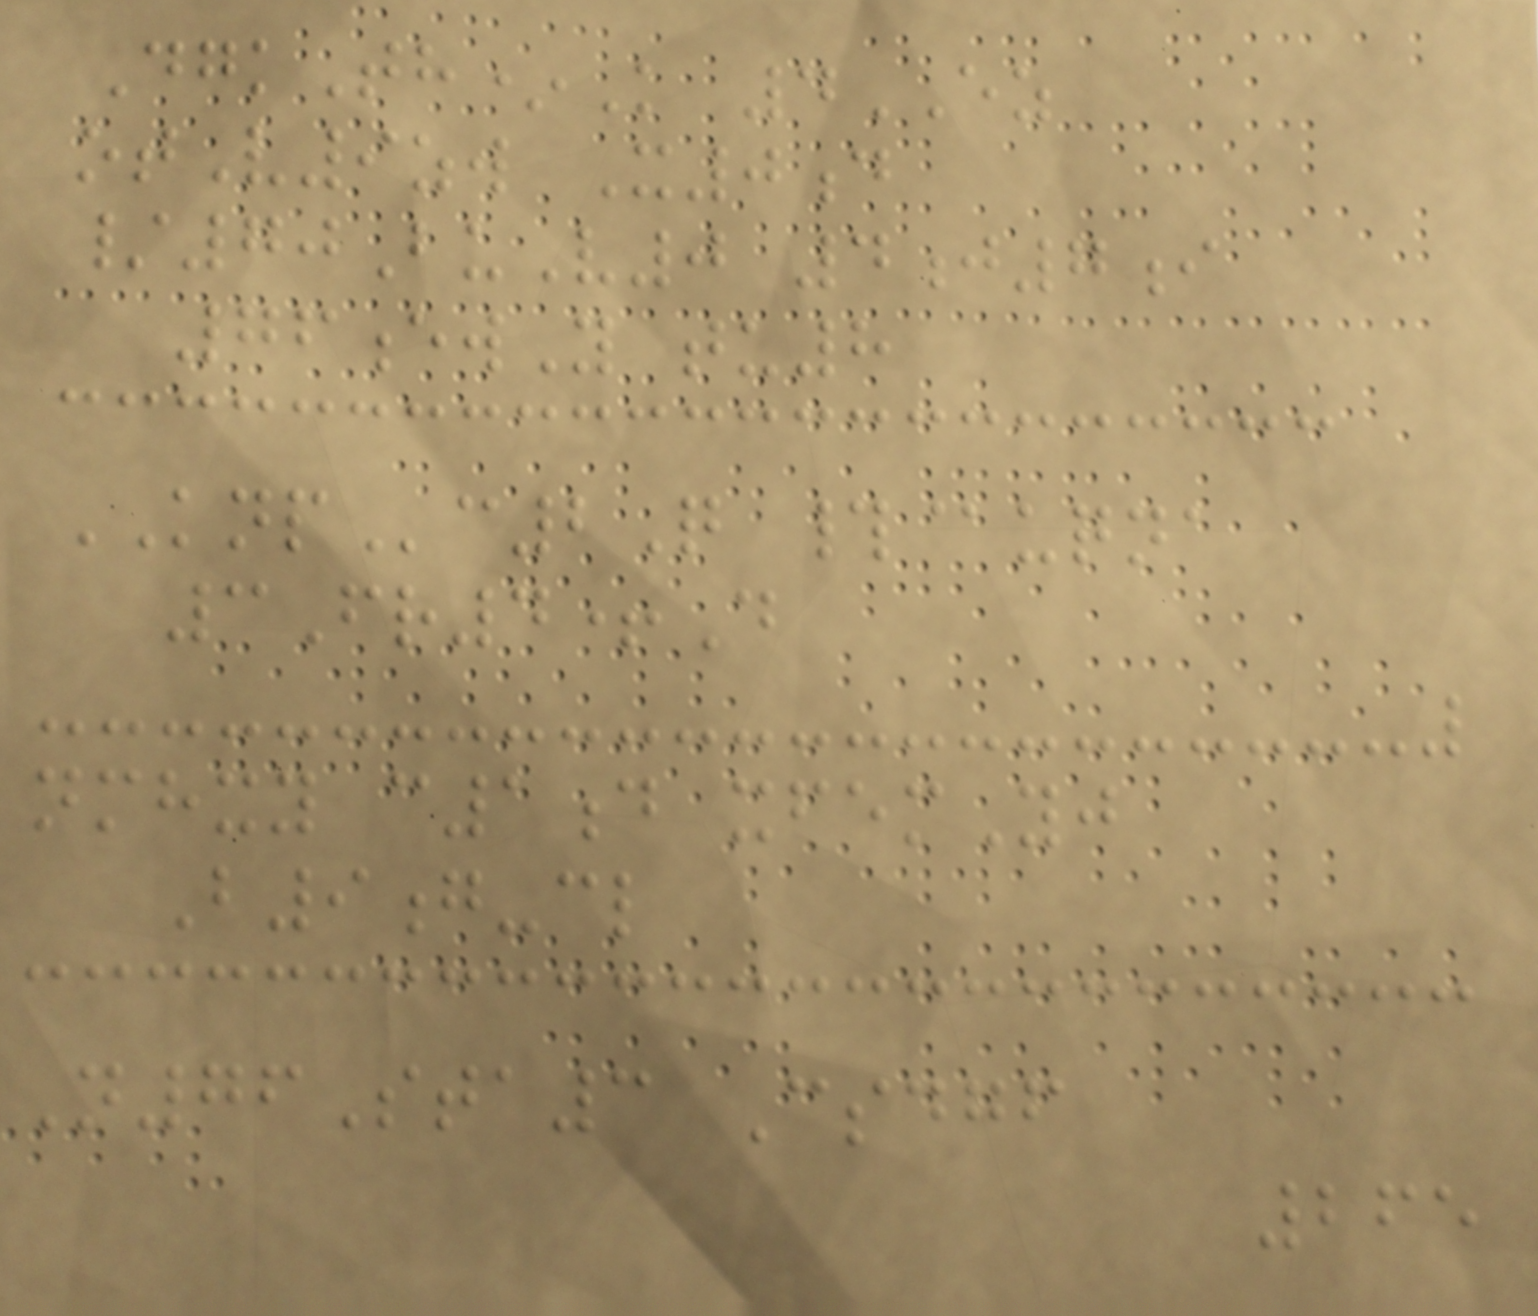DgkTh*K 4EZ
otV9zw X0d
/70BuV0 4j7i
76ewY tu8
KNPc2Q #@uqna
3Fr4+D
nmhxy c1d xfemYj
B9g-cl
N76Sta3 Csdgf
265
